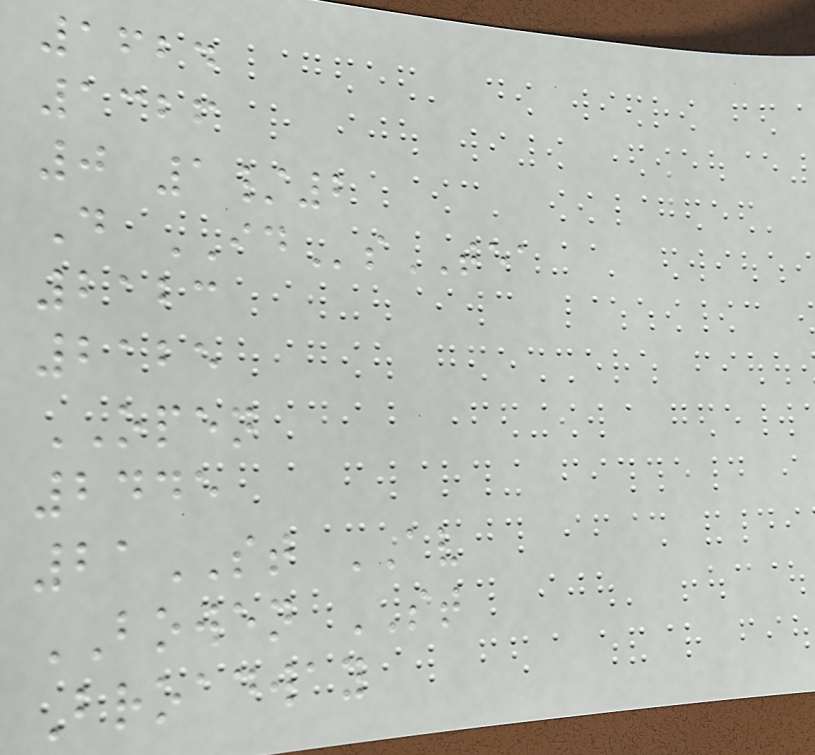1624
1326
0 1/2
D IDsTEA
2123
2125
OPEN
2445
21ST AV
BOWEN ST
Broadway
